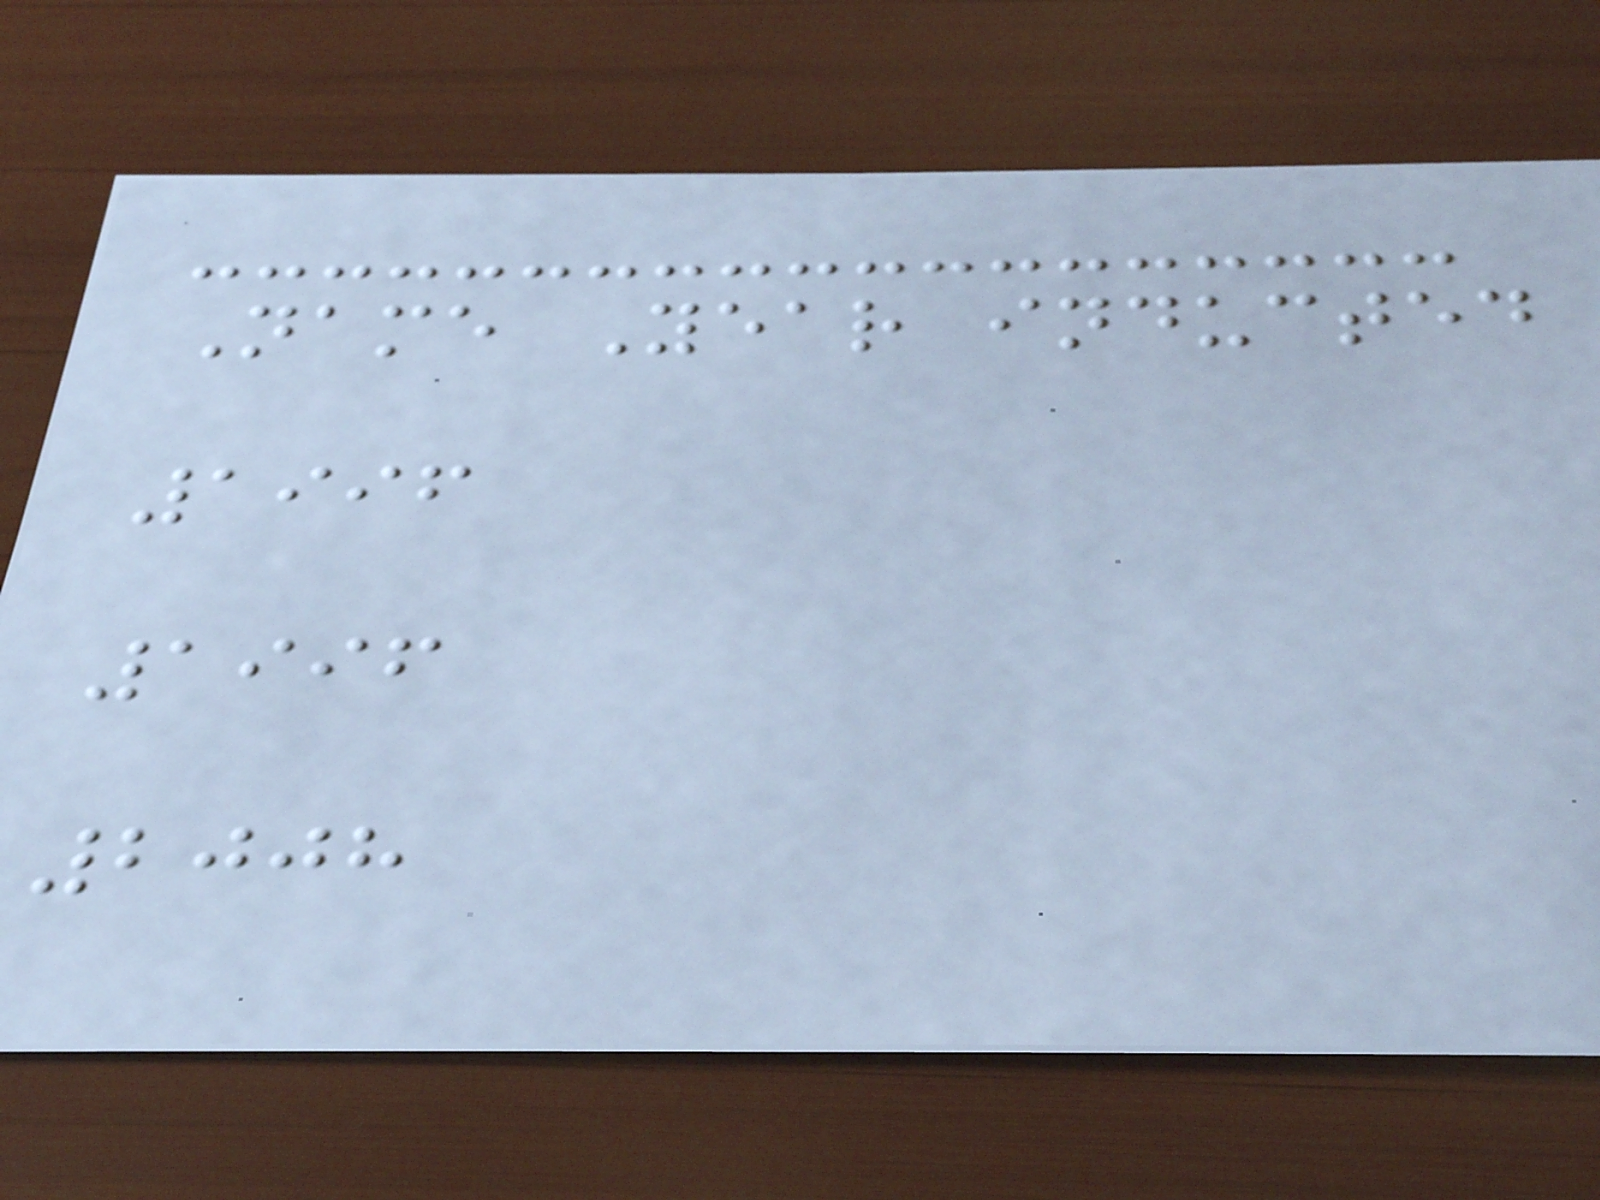Name Year inducted
1996
1996
2008
